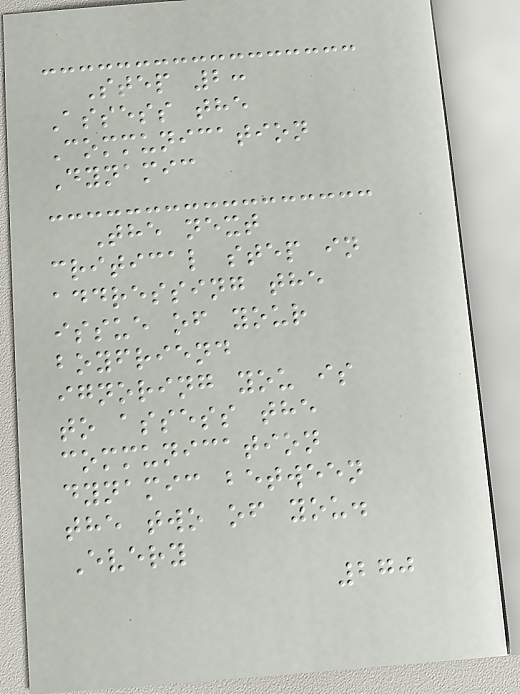Step 2:
Assess the
Communication
Dynamic
The next
critical step in
addressing the
issue of your
boyfriend
ignoring you is
to assess the
communication
dynamic between
the two of you.
Every
270
